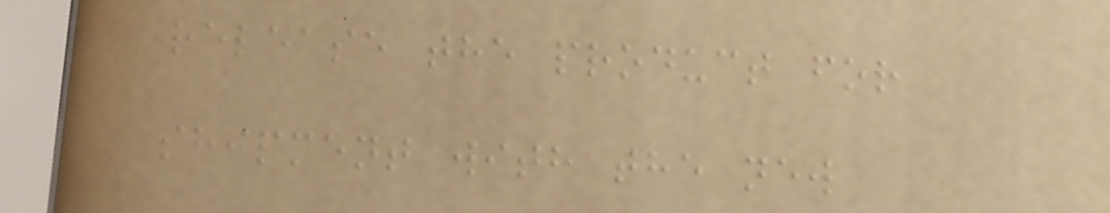release the product for
shipment with the new
